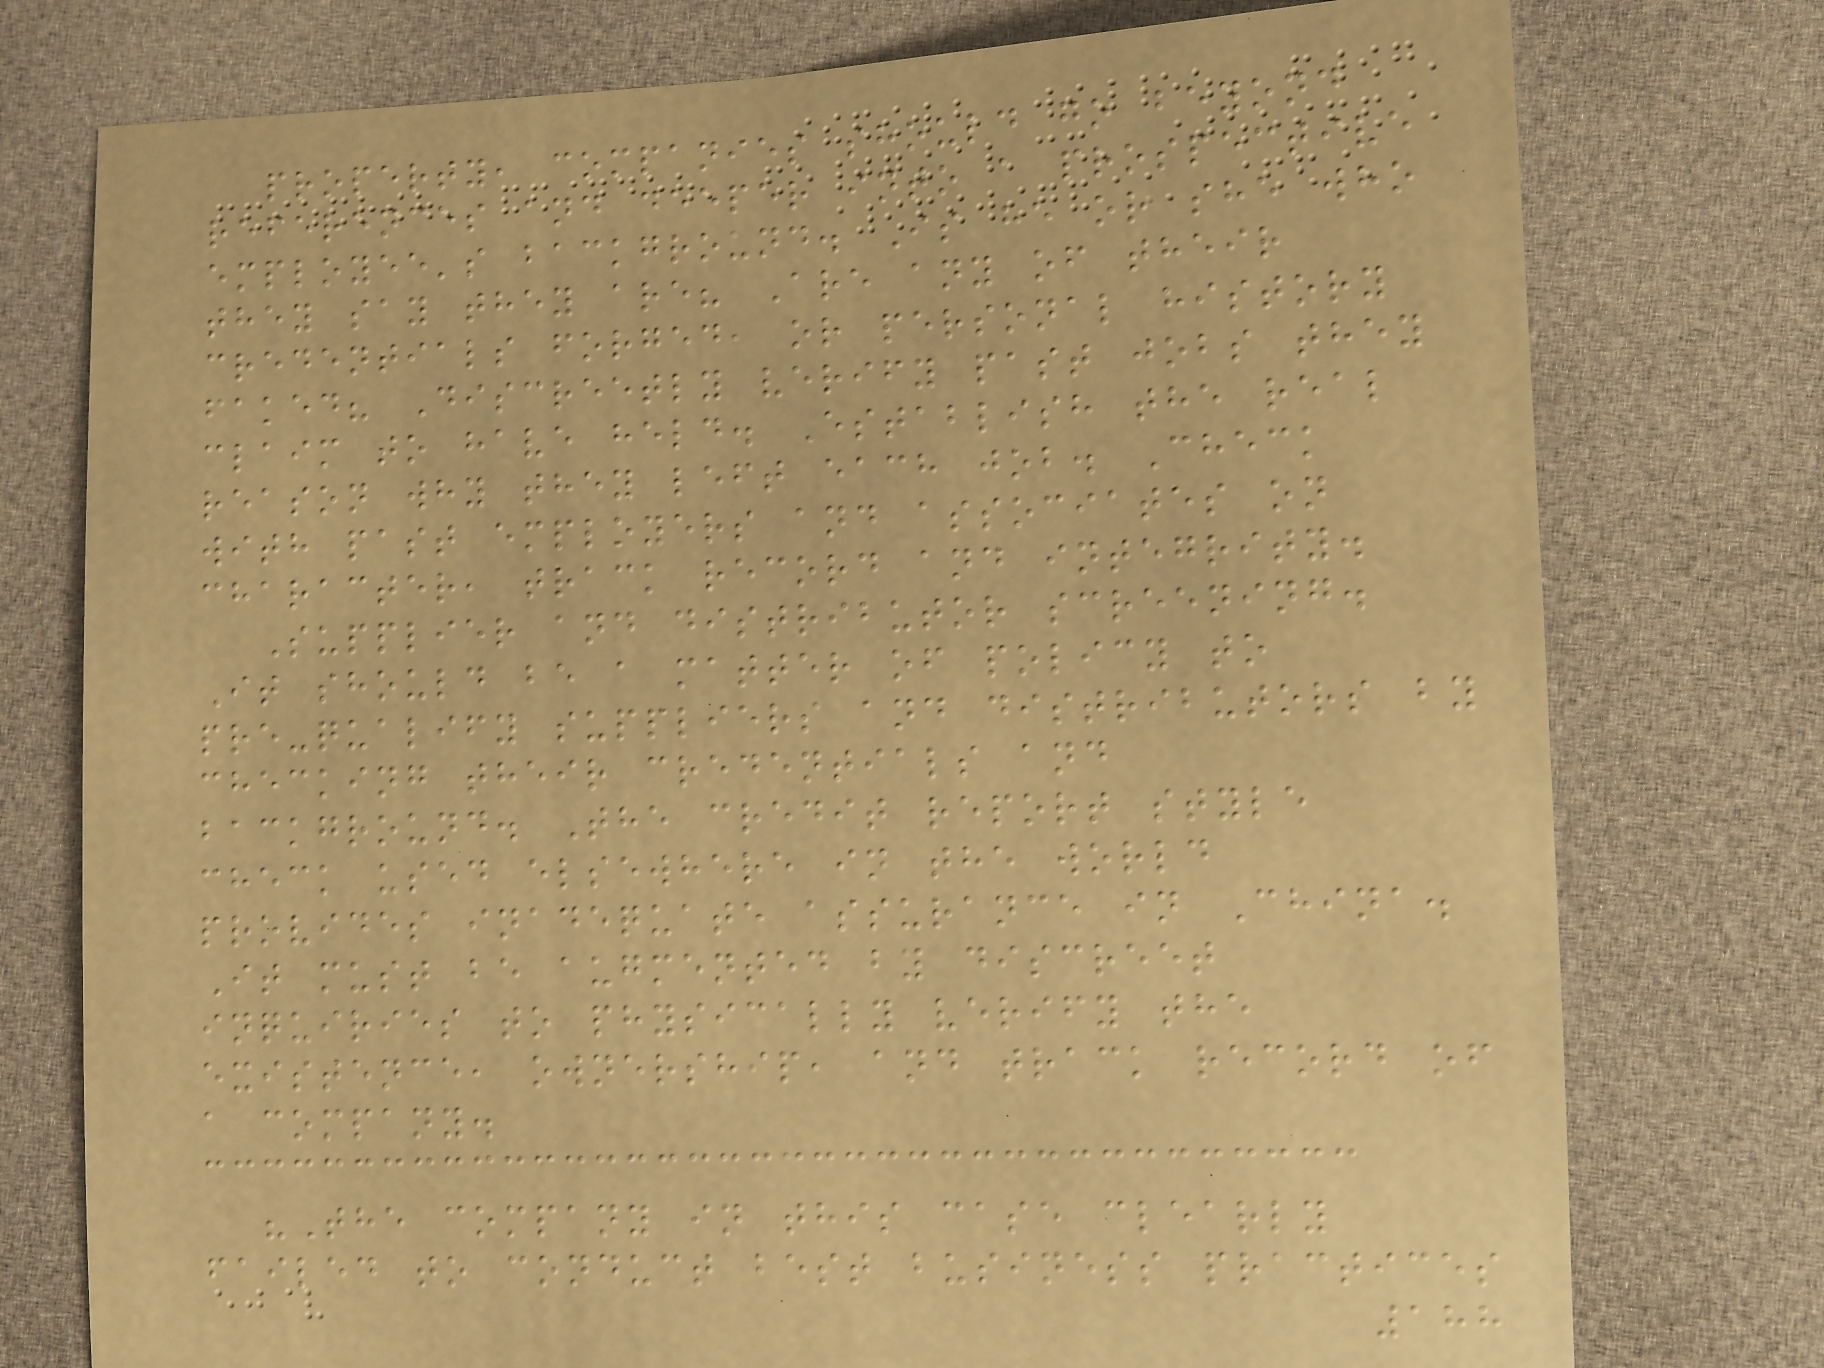property, companies should go beyond
references and deeper into a prospective
employee's background. Is he or she who
they say they are? Are any of their
credentials forged, or personal history
faked? Discreetly verify past jobs they
claim to have held. Establish the real
reason why they left each job. Check
with past employers and associates on
character, track record and integrity.
Supplier and distributor screening.
It should be a matter of policy to
pre-qualify suppliers and distributors by
checking their credentials and
background. The credit report style
check used elsewhere in the world
provides inadequate assurance in China.
It must be augmented by discreet
inquiries to physically verify the
existence, ownership, and track record of
a company.
"The company in this case clearly
failed to conduct best business practices
188
